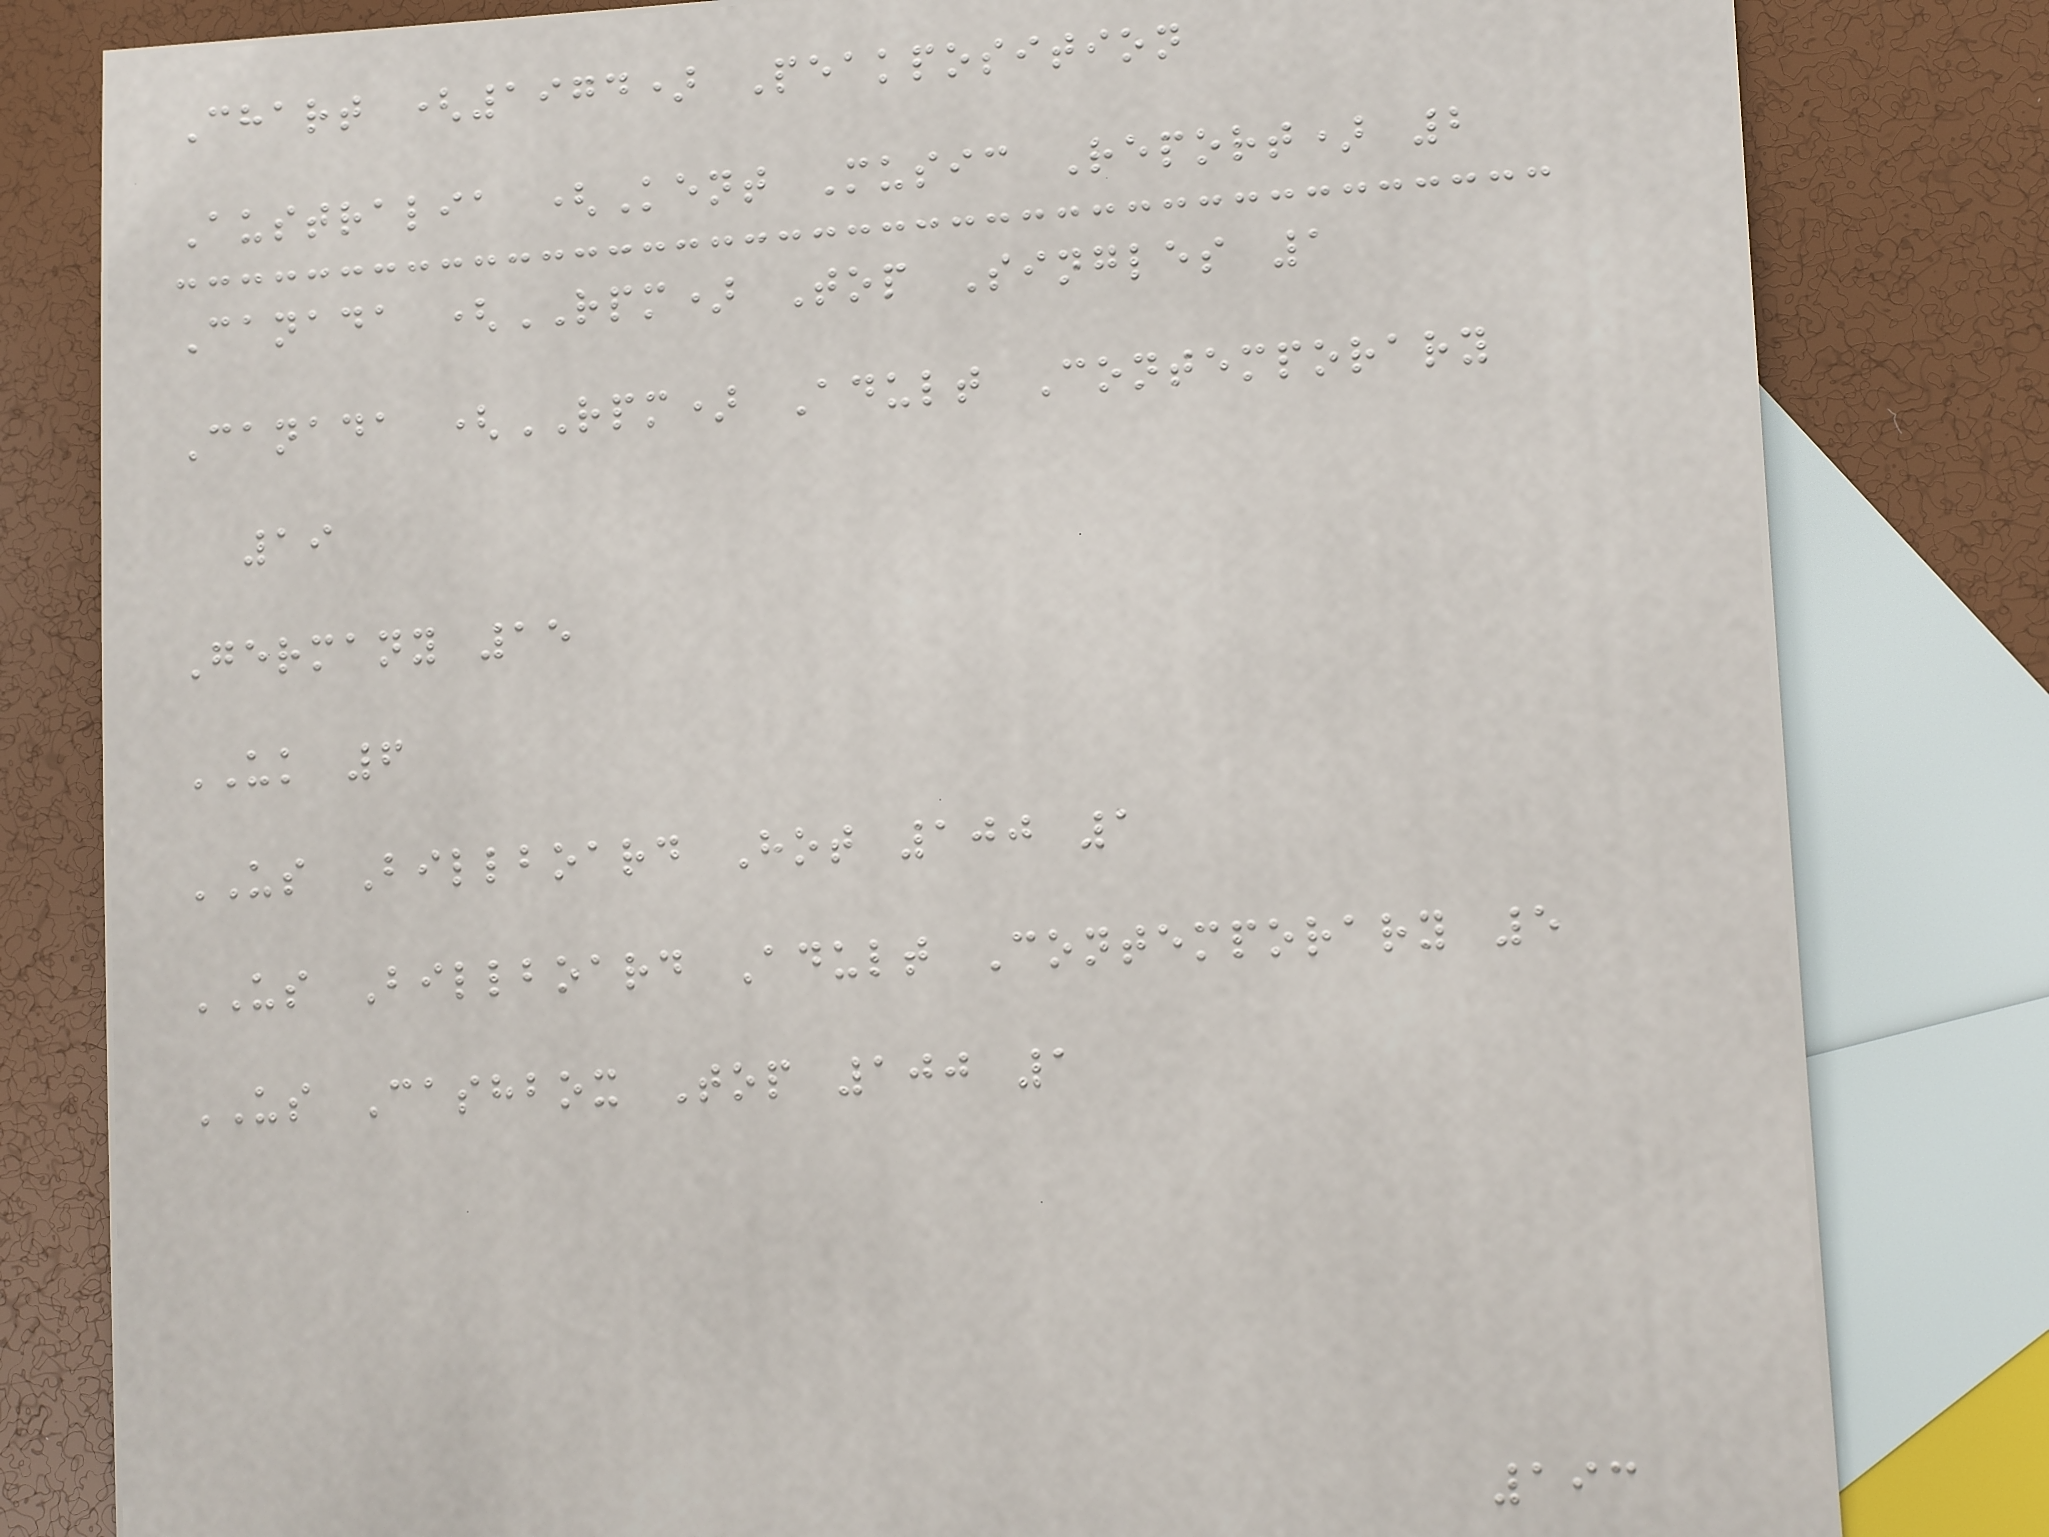Chart (1974) Peakposition
Australia (Kent Music Report) 2
Canada (RPM) Top Singles 1
Canada (RPM) Adult Contemporary
19
Germany 15
UK 6
US Billboard Hot 100 1
US Billboard Adult Contemporary 5
US Cashbox Top 100 1
193
